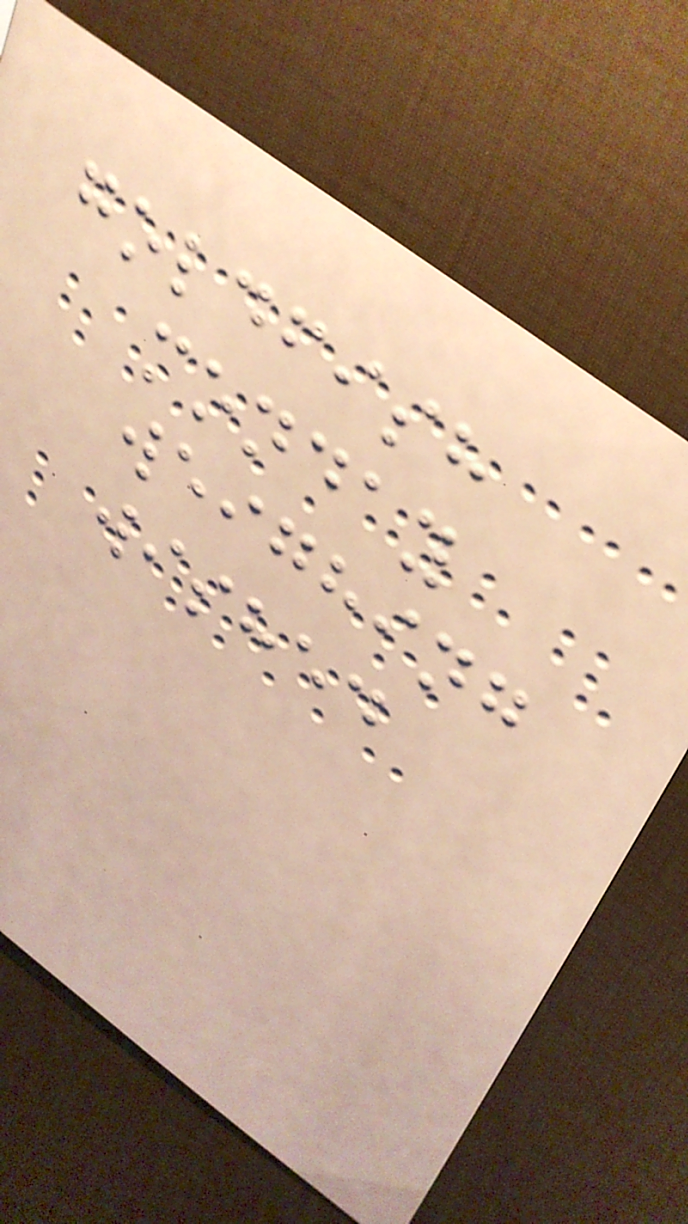goldfish
monday
weighing
wished
